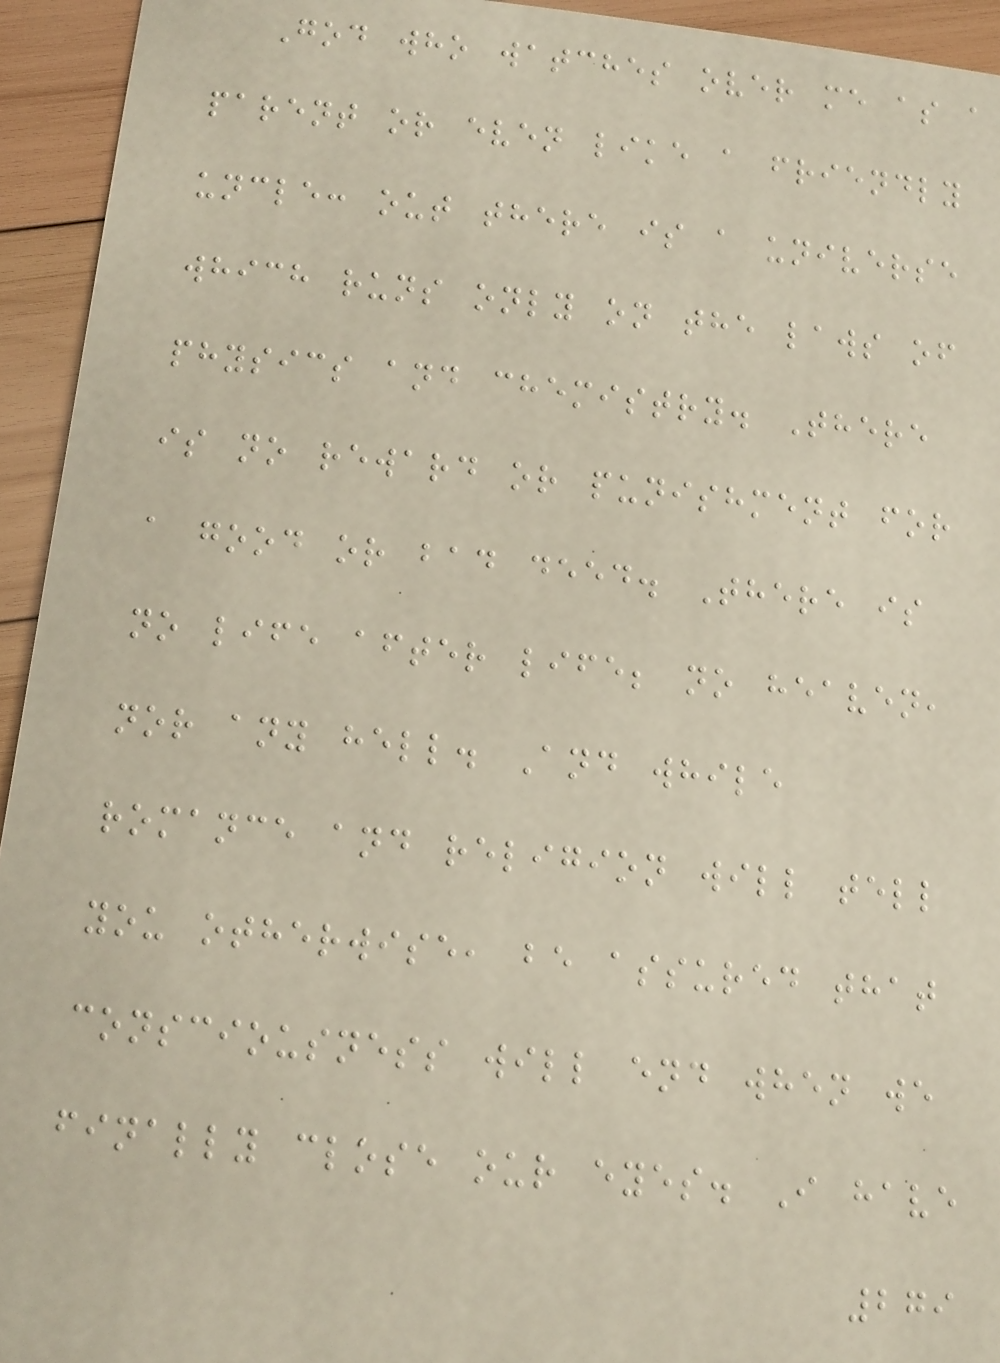God who watches over me as a
parent or even like a friendly
uncle: out there is a universe
which runs only on the laws of
physics and chemistry. There
is no reward or punishment for
a good or bad deed. There is
no life after life; no heaven,
nor any hell. And while
romance and religion will tell
you otherwise, be assured that
consciousness will end when we
finally close our eyes. I have
279
